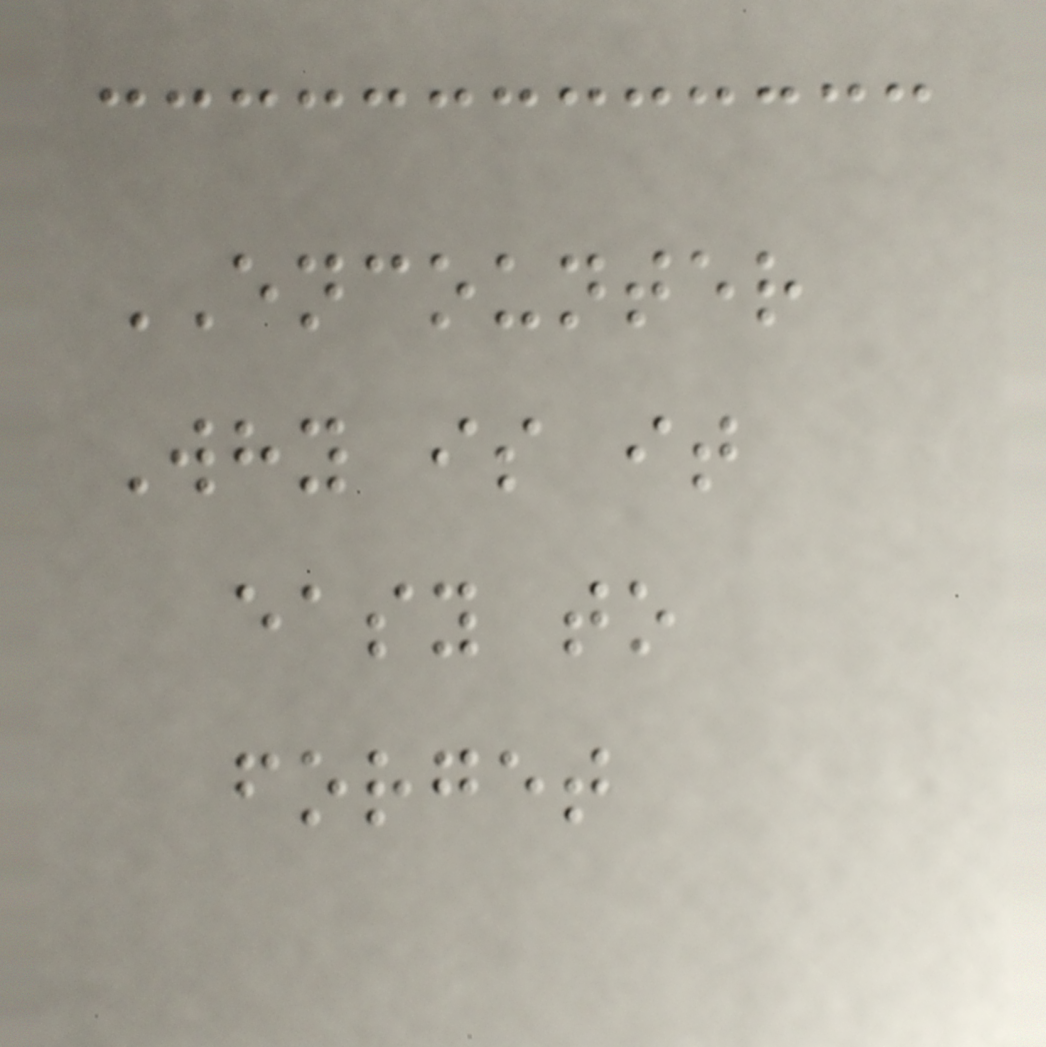ENCOUNTER
Why is it
easy to
forget
